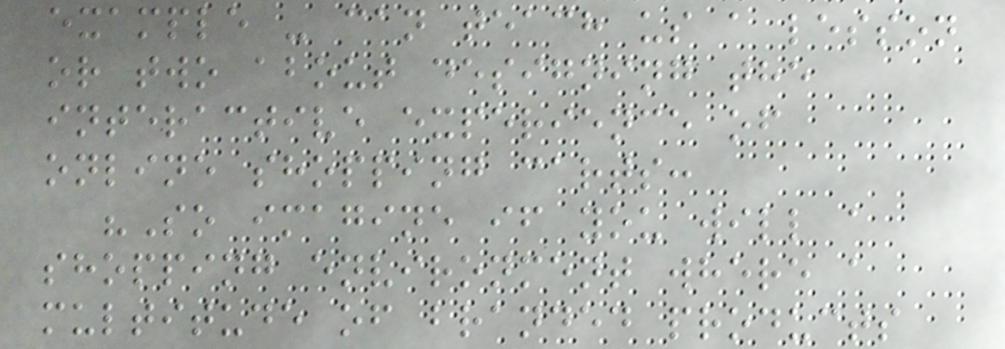example - can teach us a lesson
or two about designing the
interactive experience of
online shopping carts:
"So imagine if you will a
shopping environment where a
multitude of branded products
